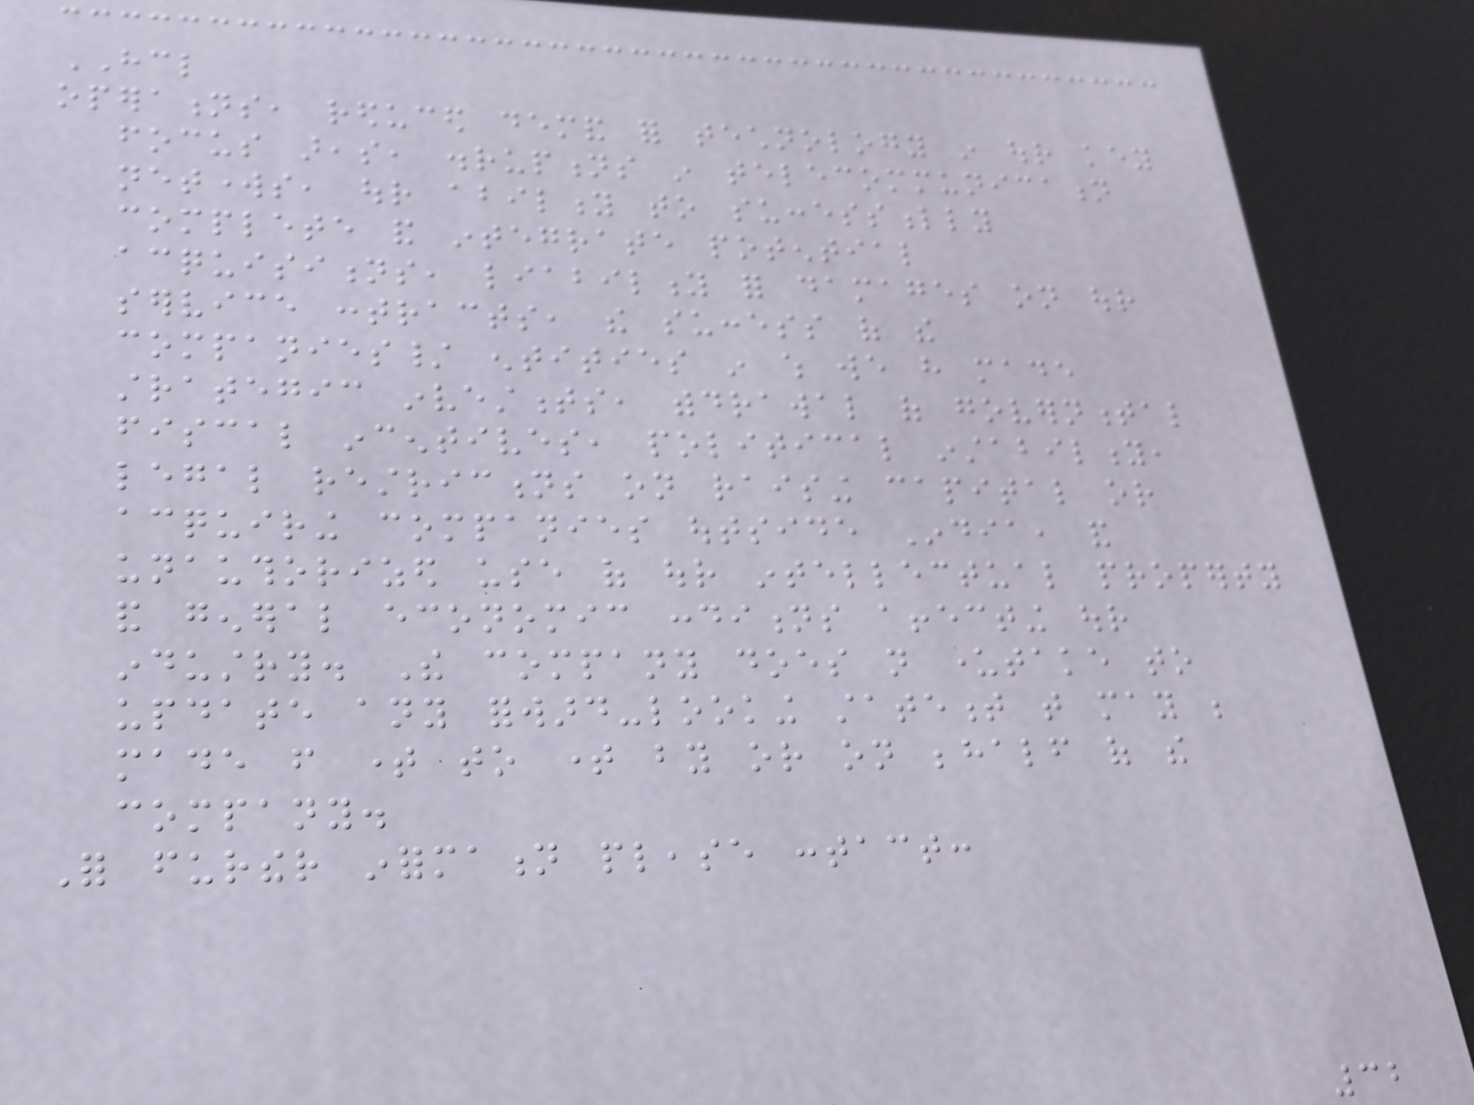HCL
operations, reduced demand for technology in our key
focus areas, disruptions in telecommunication
networks, our ability to successfully
complete and integrate potential
acquisitions, liability for damages on our
service contracts, the success of the
companies/ entities in which we have made
strategic investments, withdrawal of governmental
fiscal incentives, political instability,
legal restrictions on raising capital or
acquiring companies outside India, and
unauthorized use of our intellectual property
and general economic conditions affecting our
industry. The company does not undertake to
update any forward-looking statement that may be
made from time to time by or on behalf of the
company.
For further information please contact:
32
